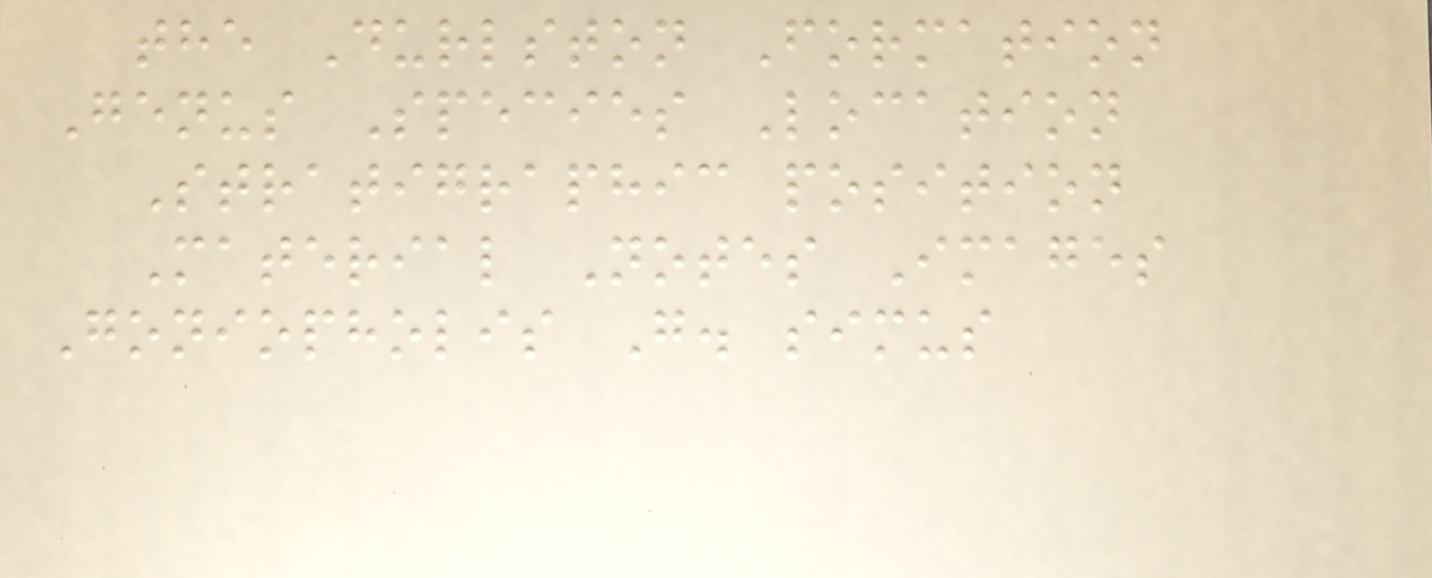the Durlston Formation
Genus Species Location
Stratigraphic position
Material Notes Images
Goniopholis G. simus
